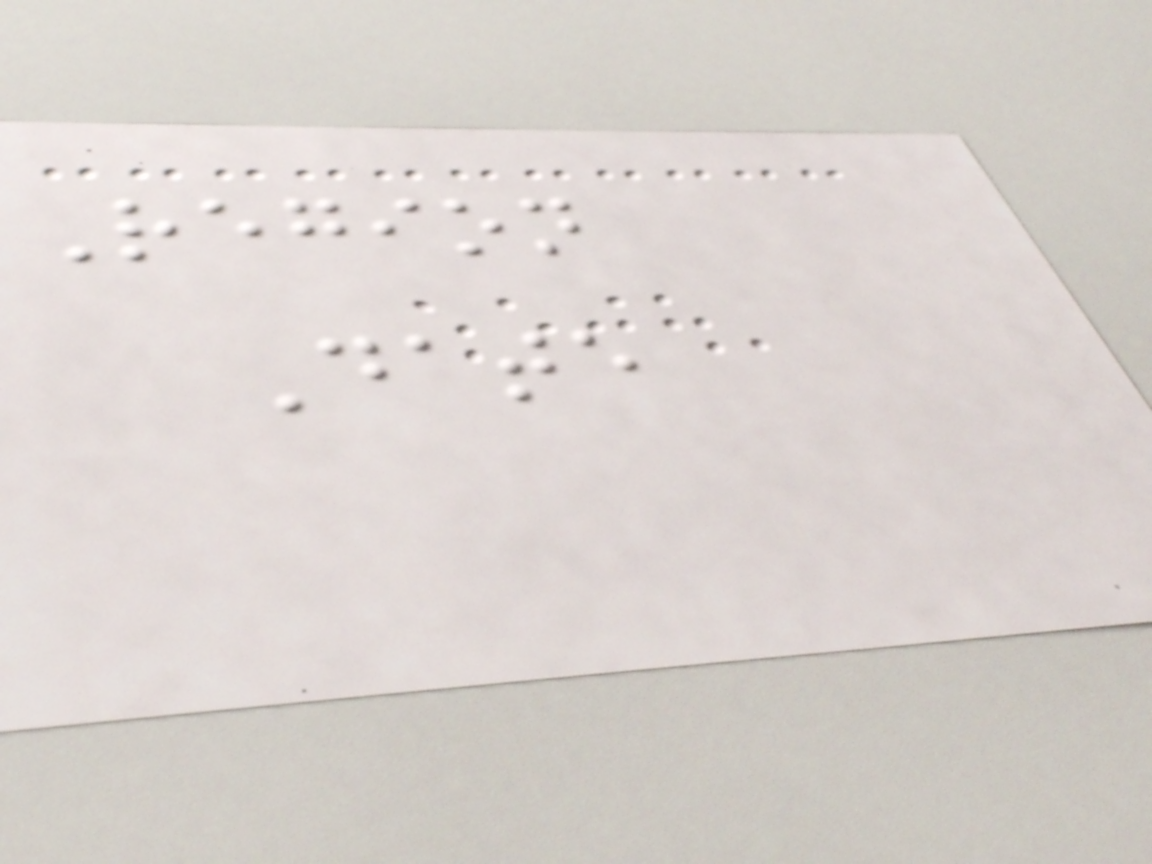Region
Date
